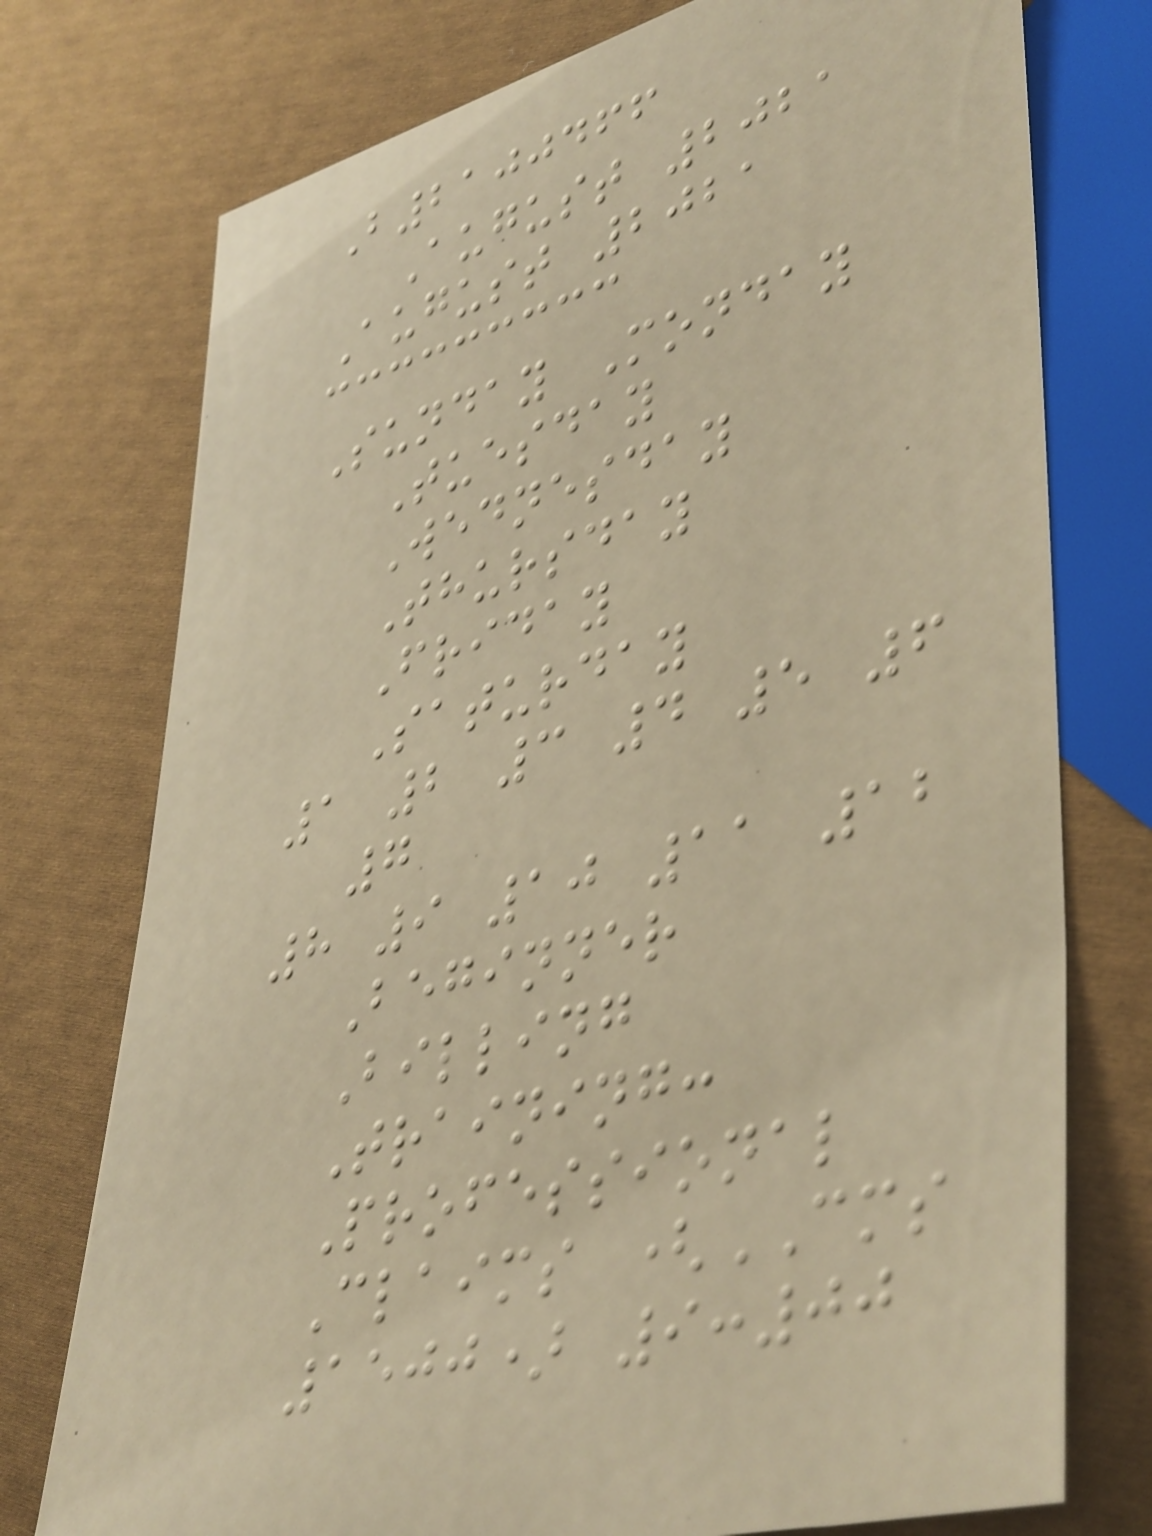B2100466
August 2021
August 2021
Sunday Monday
Tuesday
Wednesday
Thursday
Friday
Saturday
1 2 3 4 5 6
7
8 9 10 11 12
Beginner
Billing
Training:
Professional
Claims (CMS
1500) 9:00
